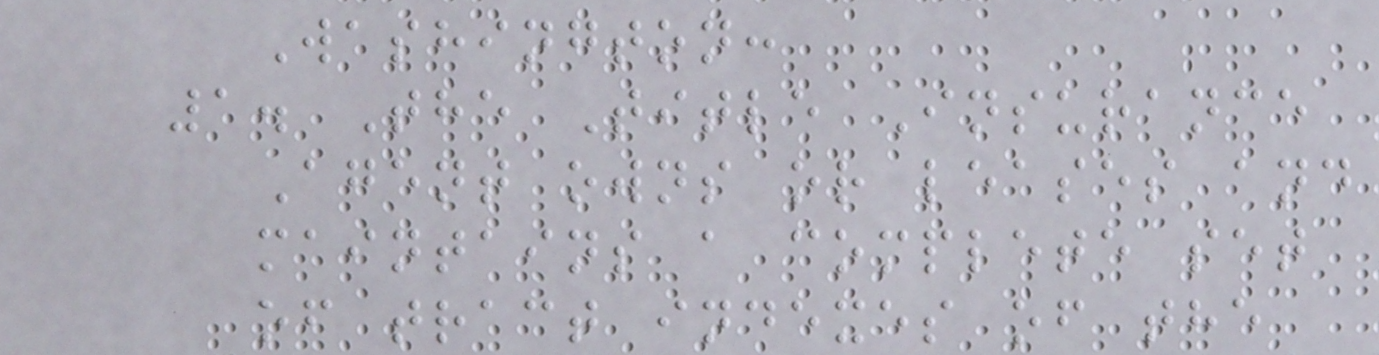Washington:
1. The Title Insurance
Agent owns or leases and
maintains a complete set
of tract indexes of the
